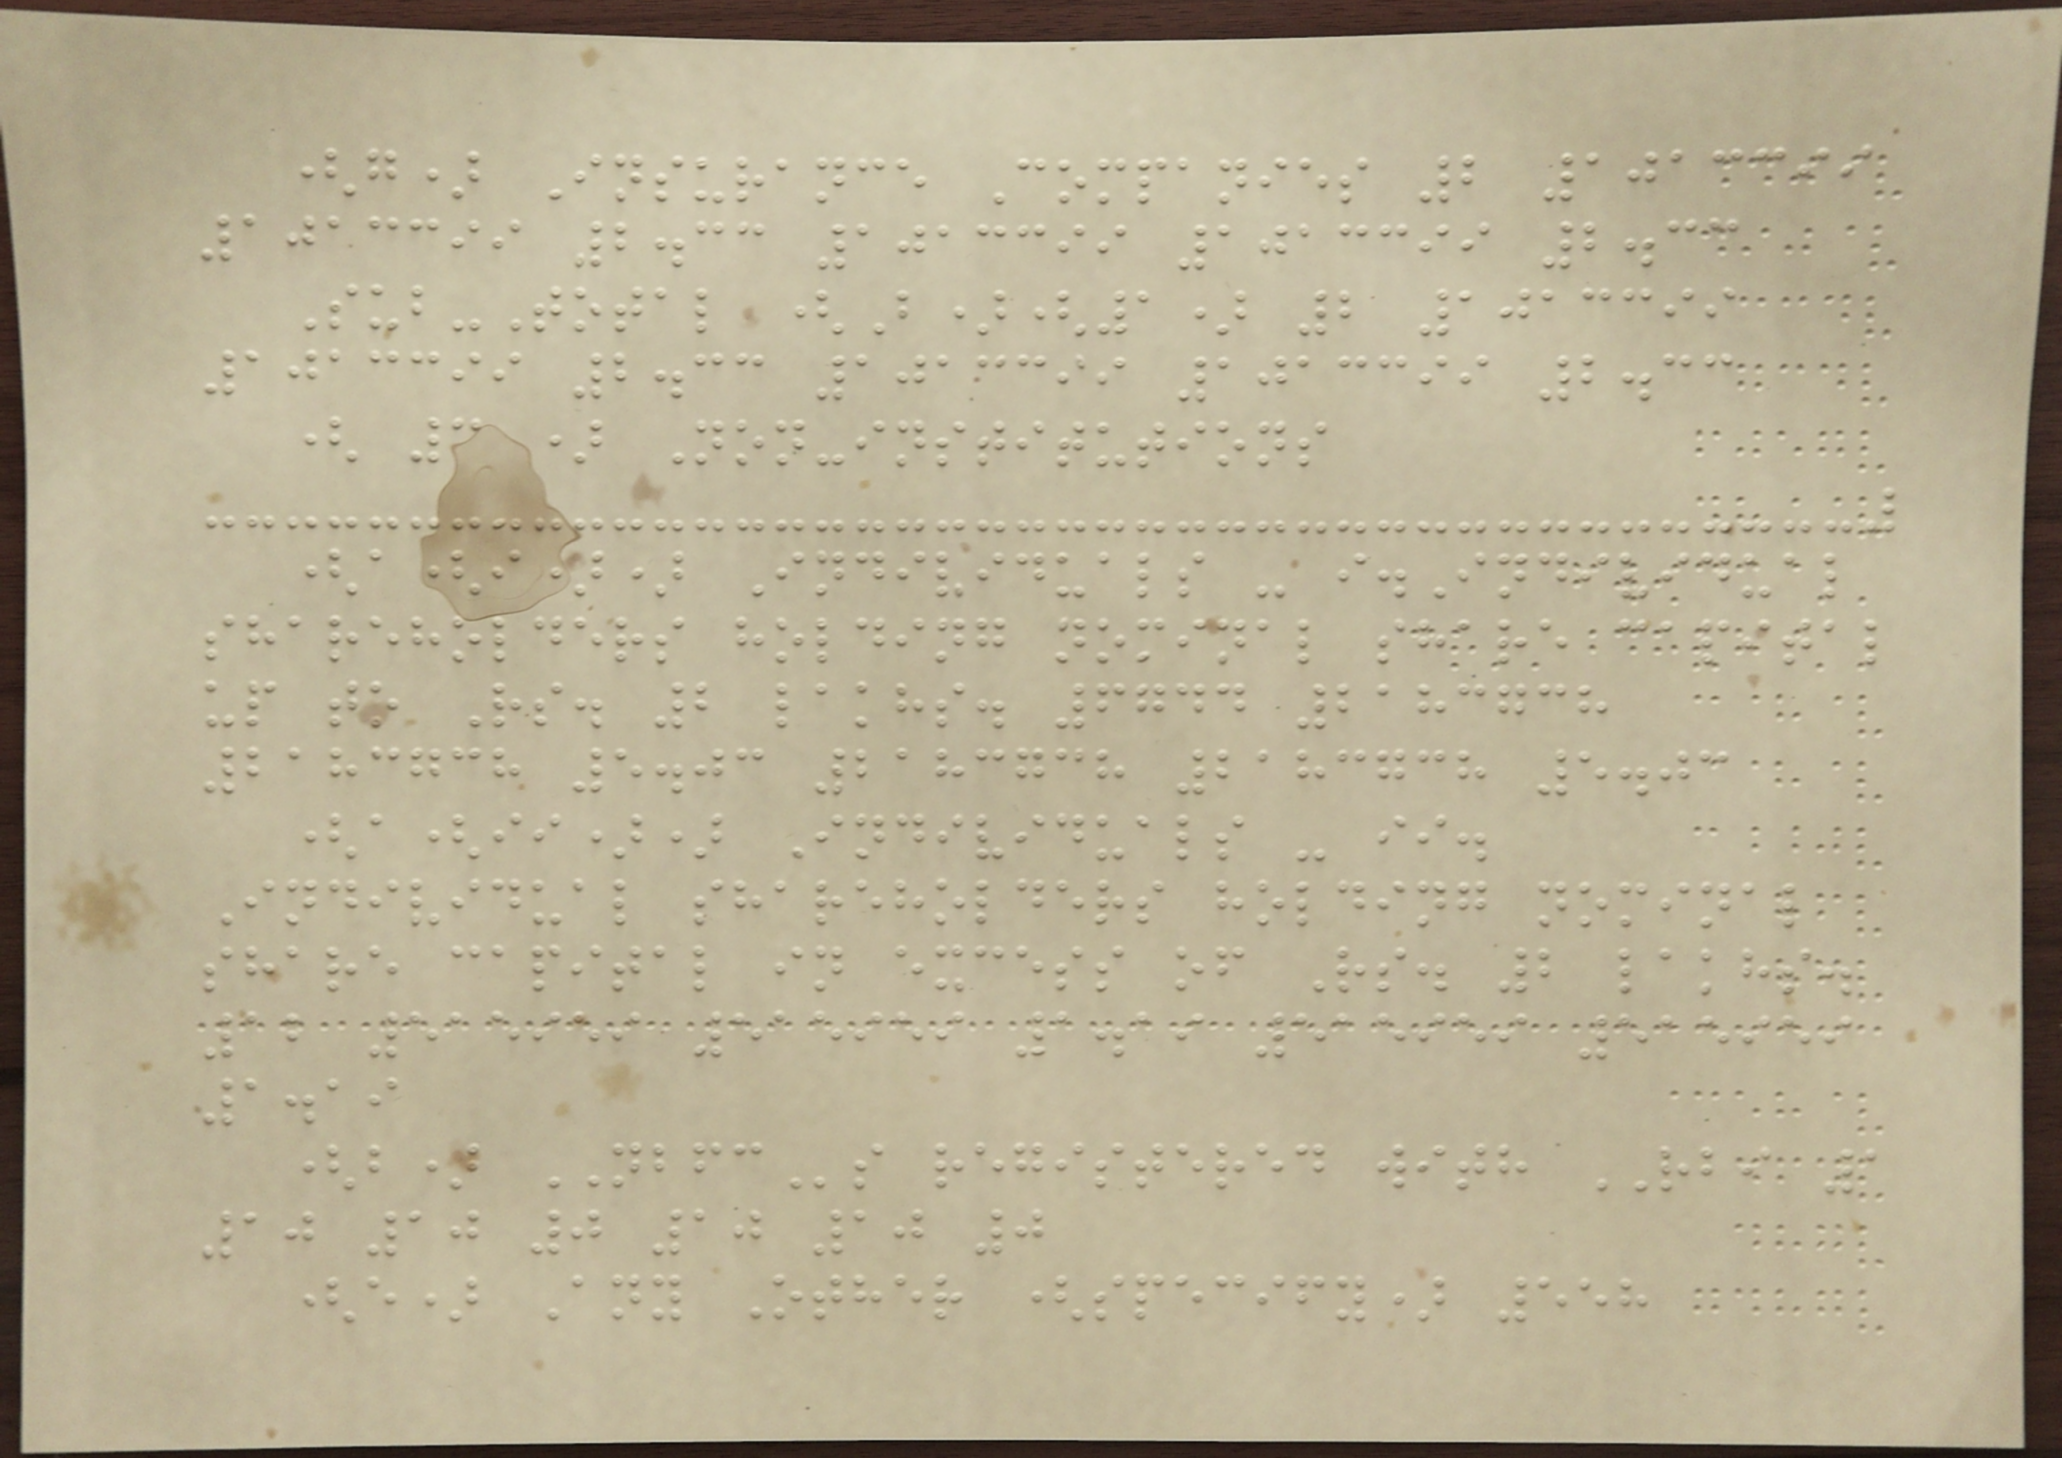(g) Insurance Companies 2 1013399
1013399 2.33 1013399 1013399 2.33
Sub-Total (B)(1) 2 1013399
1013399 2.33 1013399 1013399 2.33
( 3 ) Non-institutions
(a(i)) Individuals - i.Individual
shareholders holding nominal share capital
up to Rs. 2 lakhs. 6744 2183738
2183738 5.03 2183738 2183738 5.03
(a(ii)) Individuals - ii.
Individual shareholders holding nominal
share capital in excess of Rs. 2 lakhs.
12 515959 515959 1.19 515959 515959
1.19
(b) NBFCs registered with RBI 1
10 10 0 10 10 0
(e) Any Other (specify) 558
